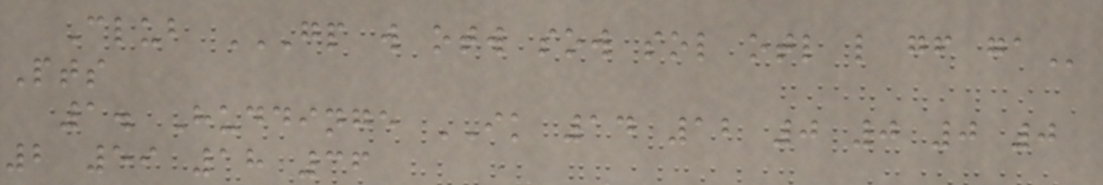Club GP W OTW SOW SOL OTL L GF GA
Pts
1. Huddinge IK 14 12 0 0 0 0
2 59 18 36
